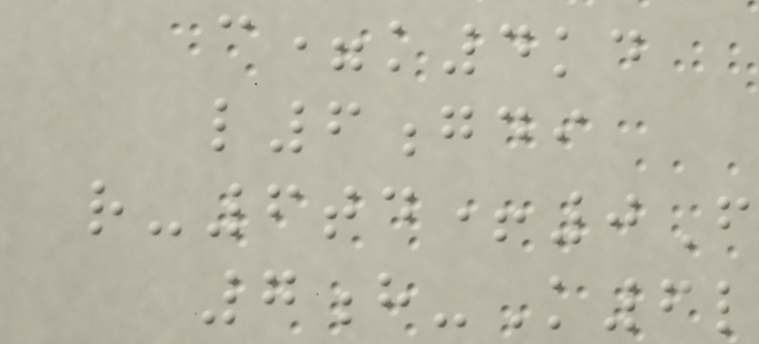c=k4kd
l6gdi
r-6td+0F
7h-K6l
